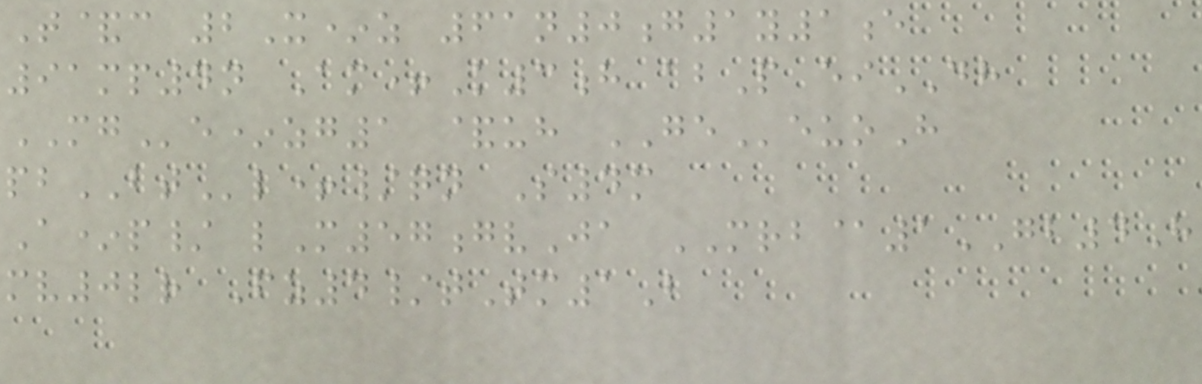T&c 2X*z 61n0g1y1e
91mp4n Am+K3h abP eiDH
MGe*zg1 &uh GEeuoH
pbBTl+/qn S4m
A*p/ lM57gvJa MRB@1GB4H
mv0lr Fz4/tTm1B
